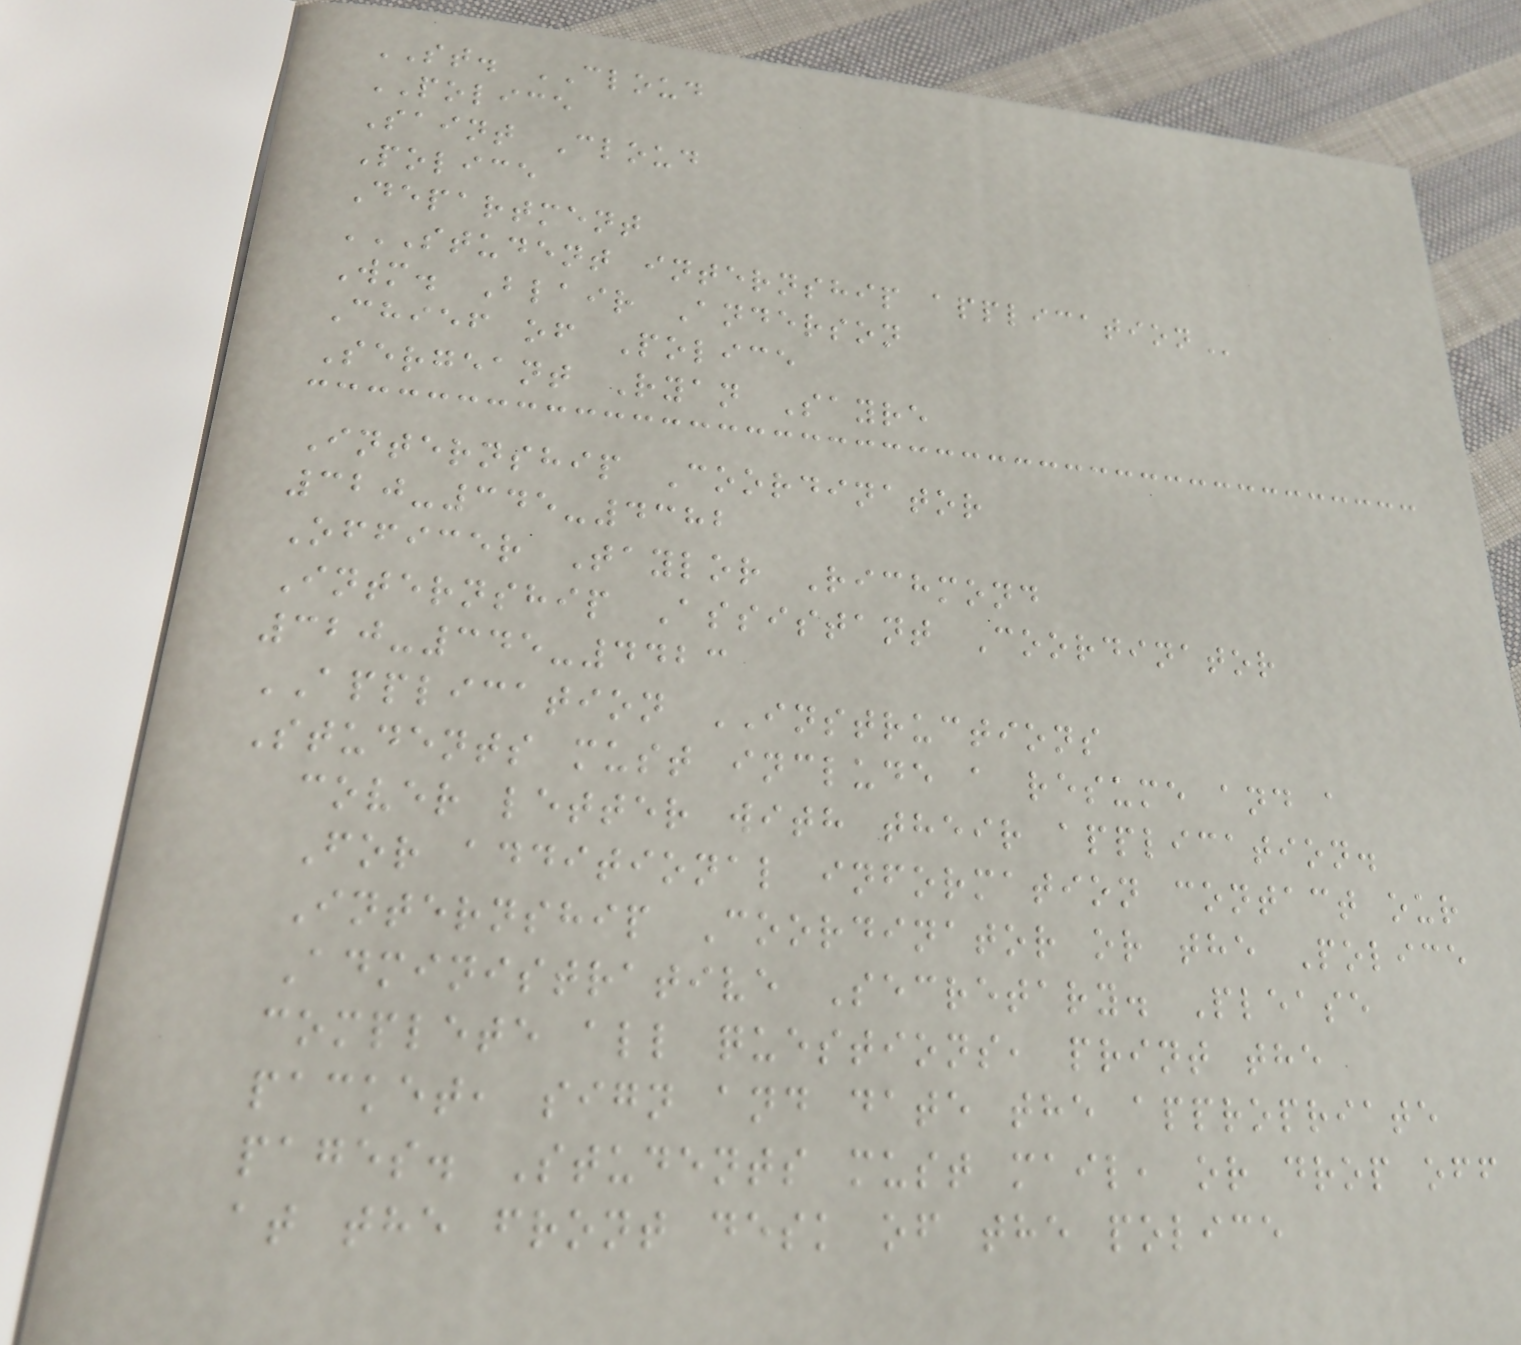ST. CLOUD
POLICE
Saint Cloud
Police
Department
STUDENT INTERNSHIP APPLICATION
Wm. Blair Anderson
Chief of Police
Sergeant Ryan Sayre
Internship Coordinator
320-345-4382
Officer Taylor Richmond
Internship Assistant Coordinator
320-345-4423
APPLICATION INSTRUCTIONS
Students must include a resume and a
cover letter with their application.
For additional information contact our
Internship Coordinator or the Police
Administrative Secretary. Please
complete all questions, print the
packet, sign and date the appropriate
pages. Students must mail, or drop off
at the front desk of the police
